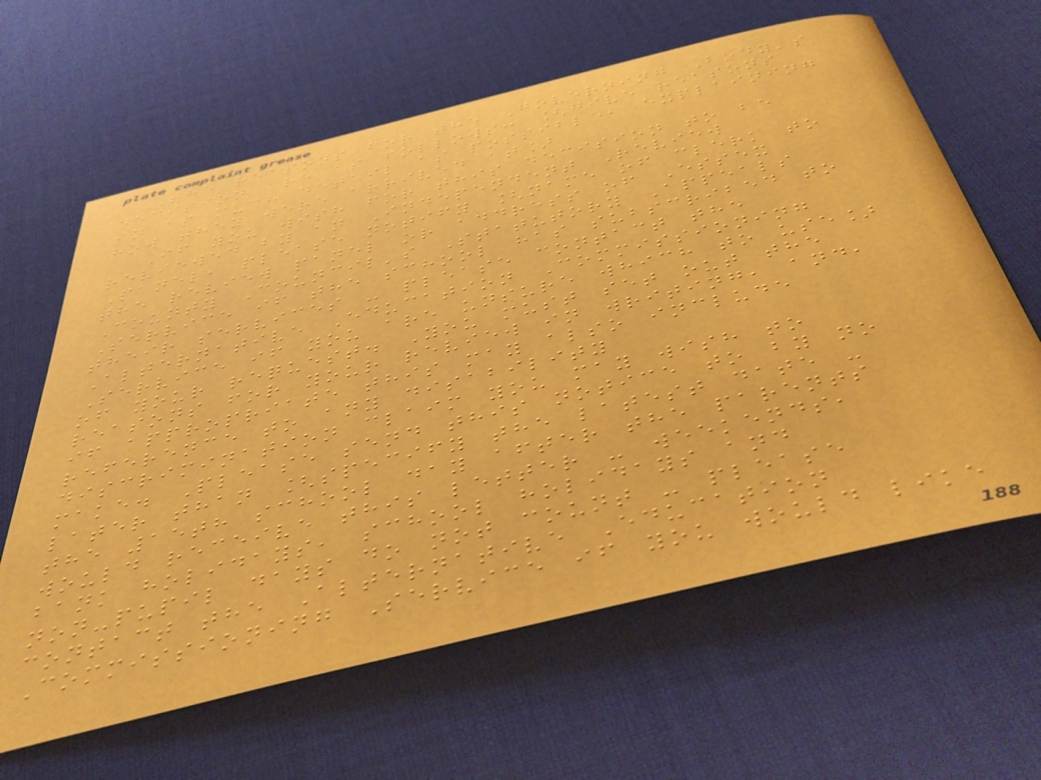The reasons for the Governing Body's
decision are as follows: [give reasons
in as much detail as possible, explaining
how they were arrived at]
If you wish for this decision to be
reviewed by an Independent Review
Panel, please notify [name of clerk to
the review panel or address of Essex
County Council's Statutory Appeals
Service if the school has subscribed to
their services - please contact the
Alternative Education Commissioning
Service if you are unsure which to use]
of your request. You must set out the
reasons for your review in writing, and,
if appropriate this may also include
reference to any disability
discrimination claim you may wish to
make. Please send this notice to by no
later than [specify the latest date -
the 15th school day after the parents
would receive this letter - weekends,
bank holidays, school holidays and
non-pupil days do not count - please
contact the Alternative Education
Commissioning Service if you would like
